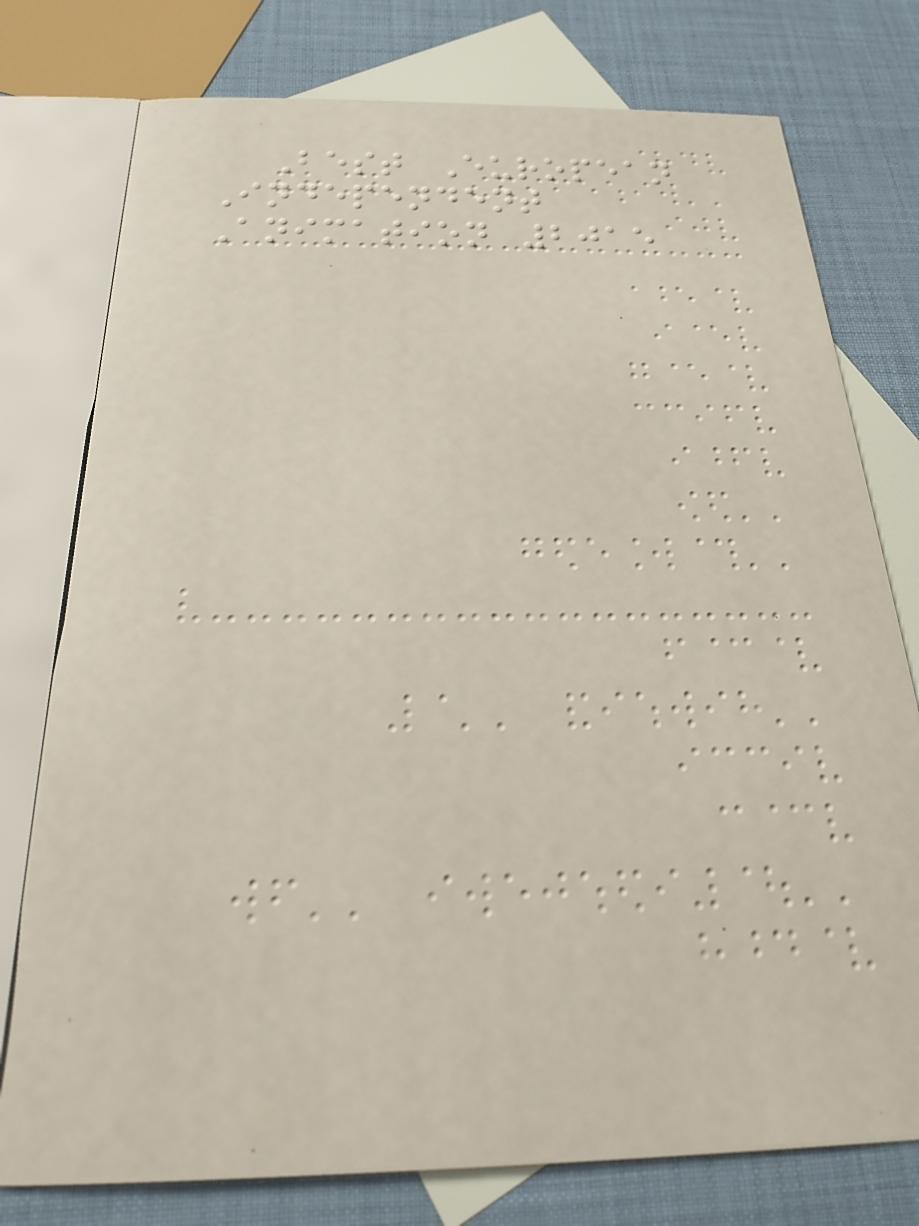Best European
Independent
Animation 2015
